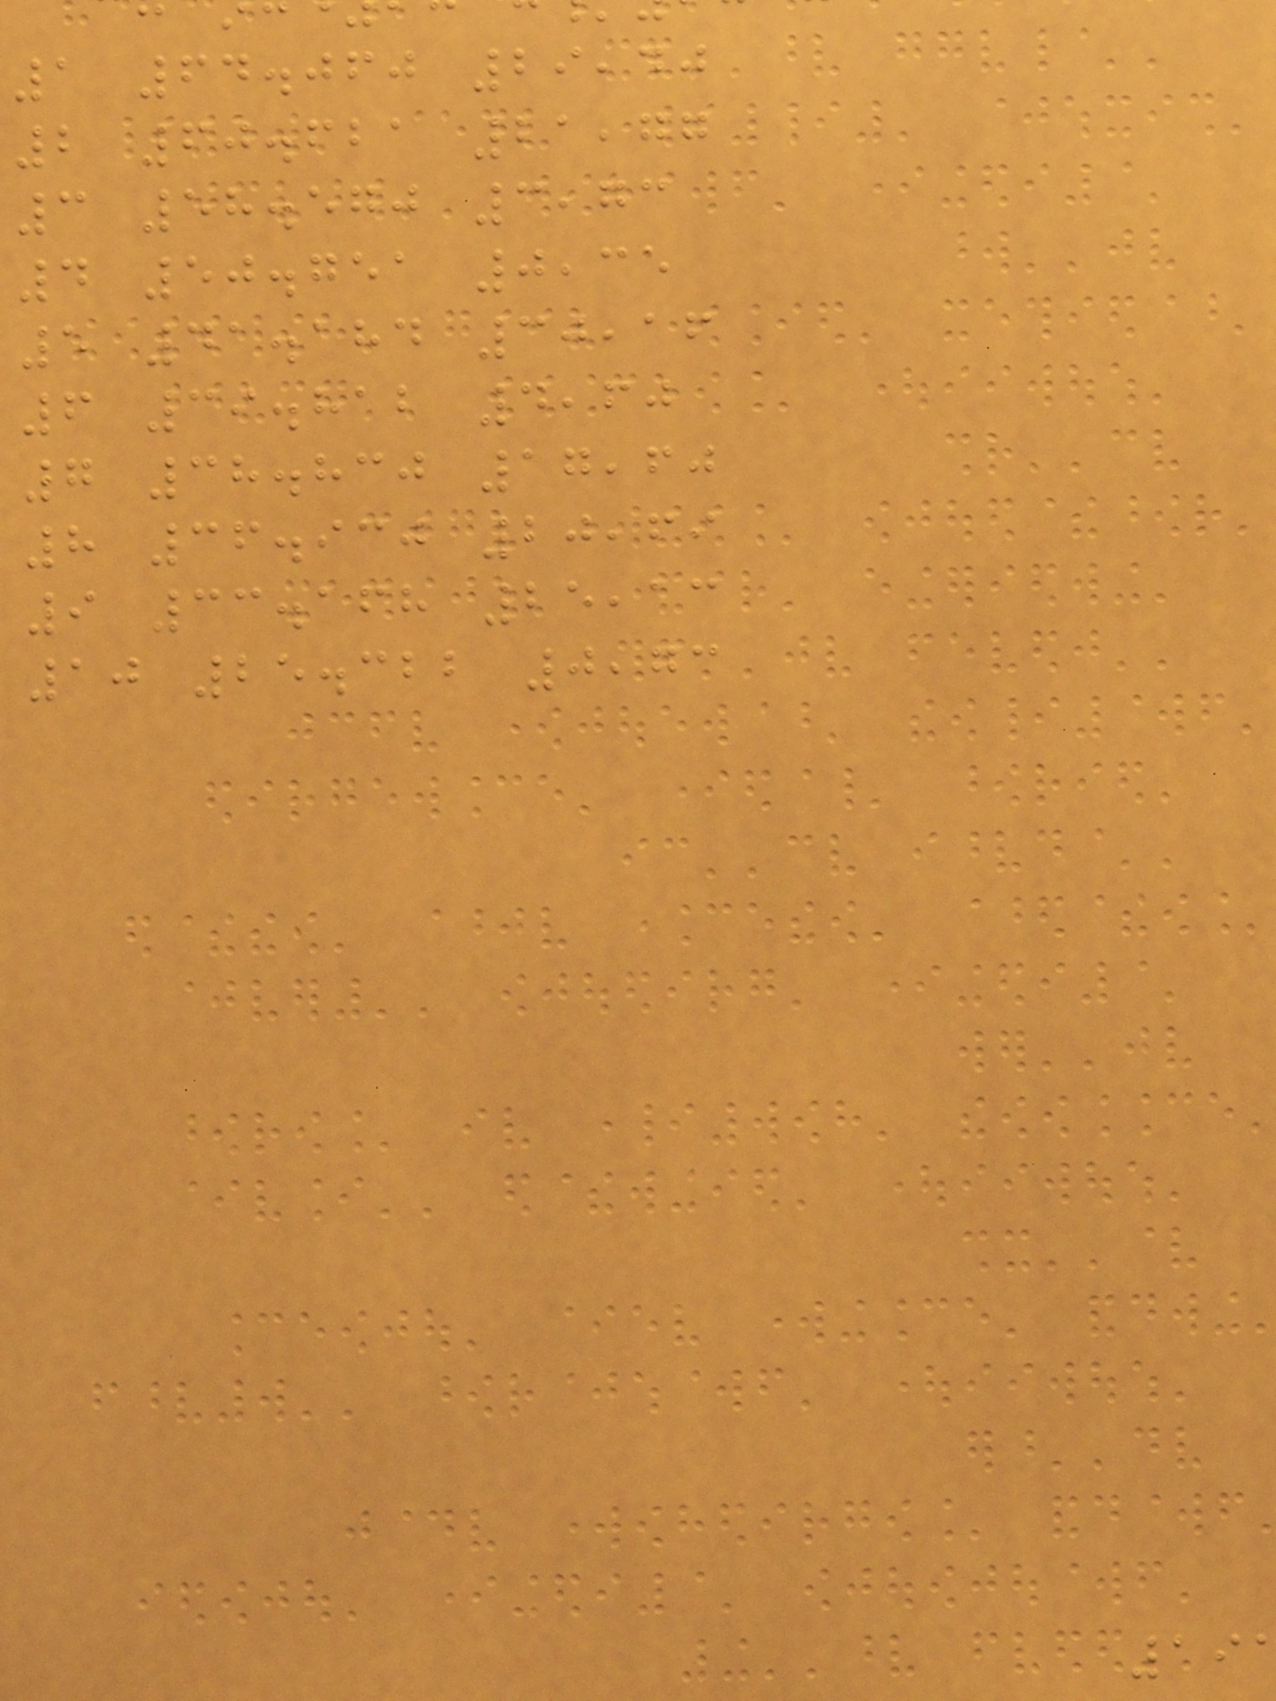1 64.060 29,40
2 60.621 21,77
3 58.570 3,73
4 50.751 0,35
5 41.184 30,16
6 39.812 4,60
7 38.830 17,60
8 36.930 20,69
9 33.168 25,13
10 25.322 0,73
